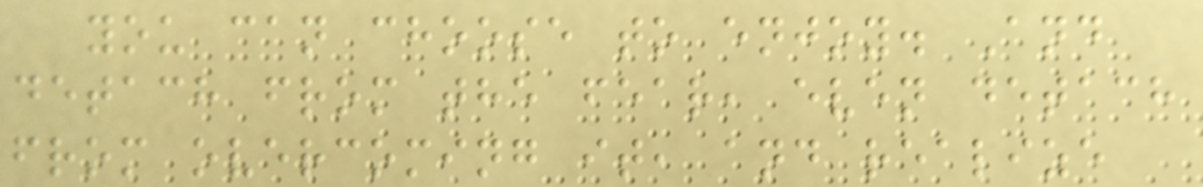you can choose to enjoy. And
detach from the fear, even detach
from overcoming it, and realize
